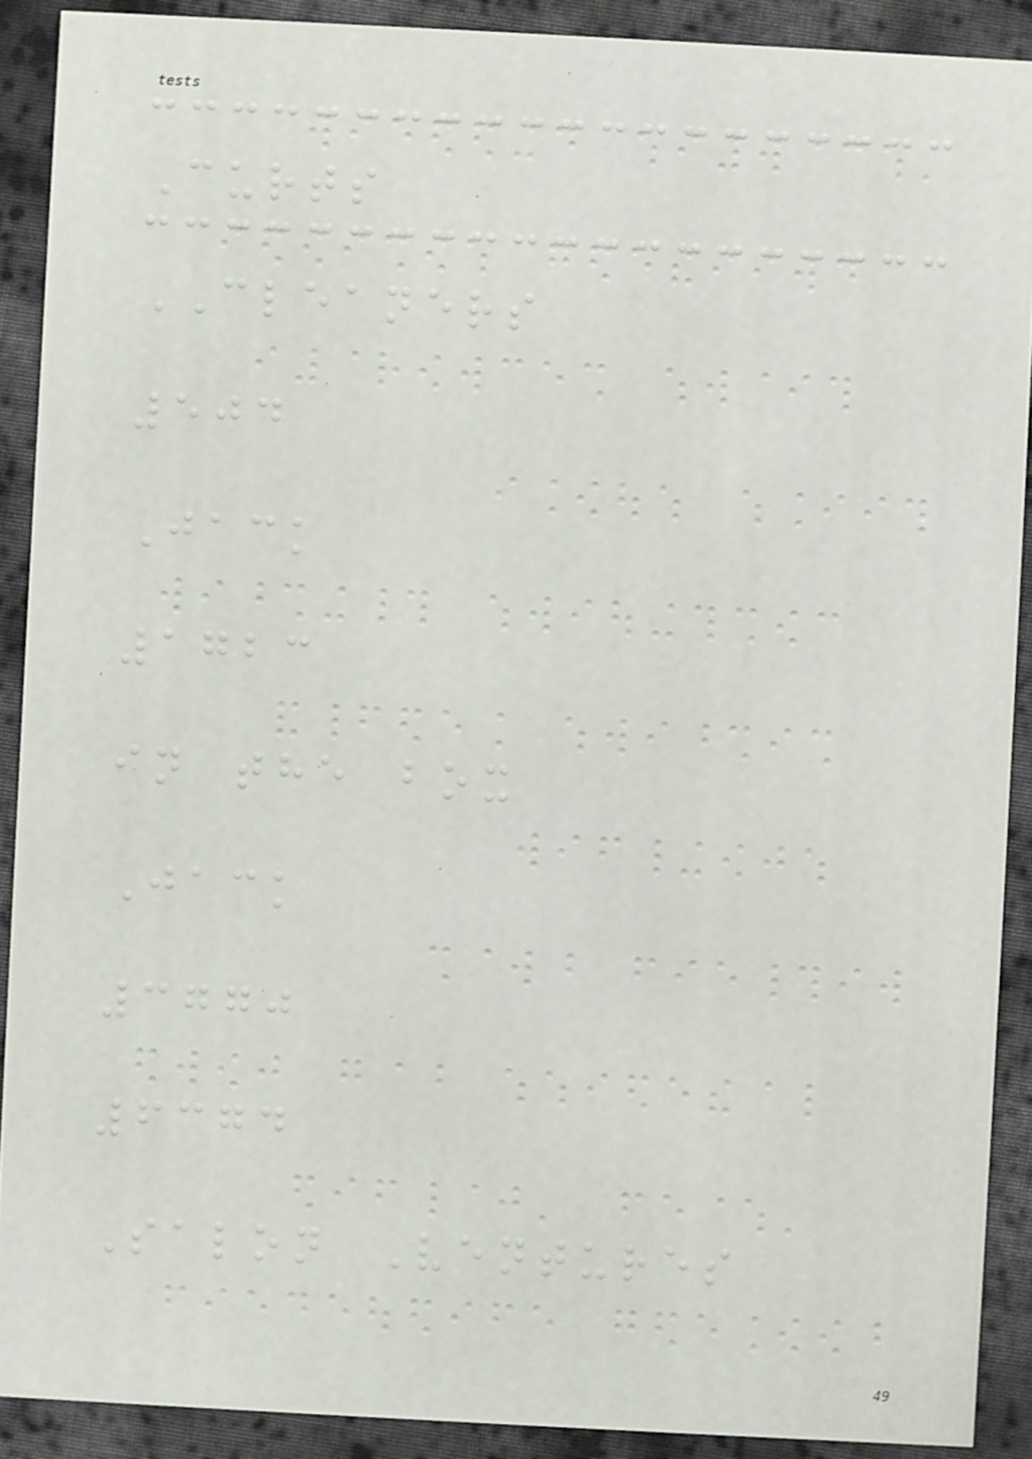Curts
CLEANERS
504
Jack
1723
in the box
Jack
3770
6374
Salon Ventures
